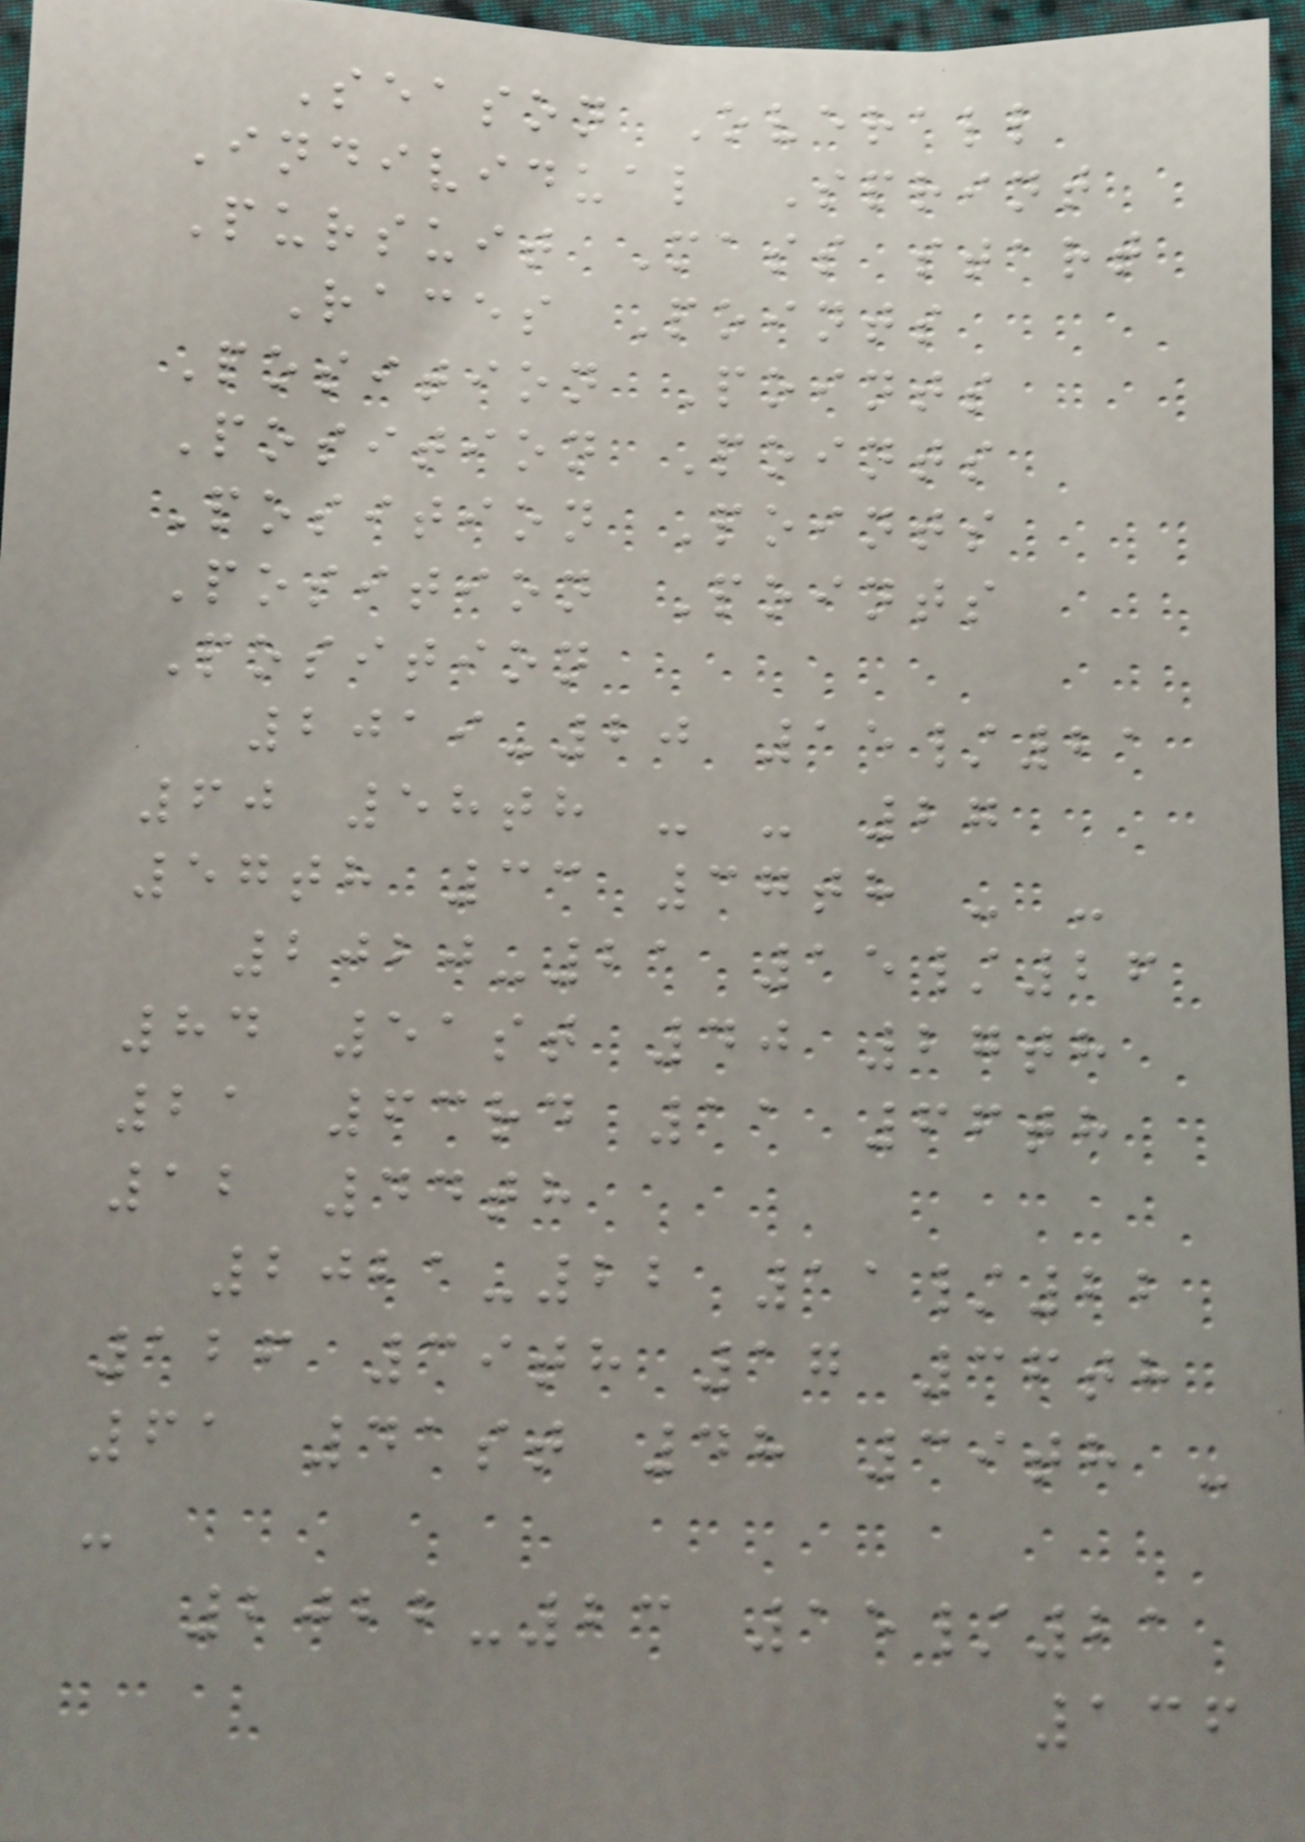Season Overall
Individual Sprint
Pursuit Mass start
Races Points
Position Points
Position Points
Position Points
Position Points
Position
2019-20 15/21
60 58th - - 27
57th 33 37th - -
2020-21 15/26
84 51st 40 27th
21 63rd 11 66th
12 44th
2021-22 11/22
126 39th 17 36th
61 41st 48 39th -
-
2022-23 15/21
136
